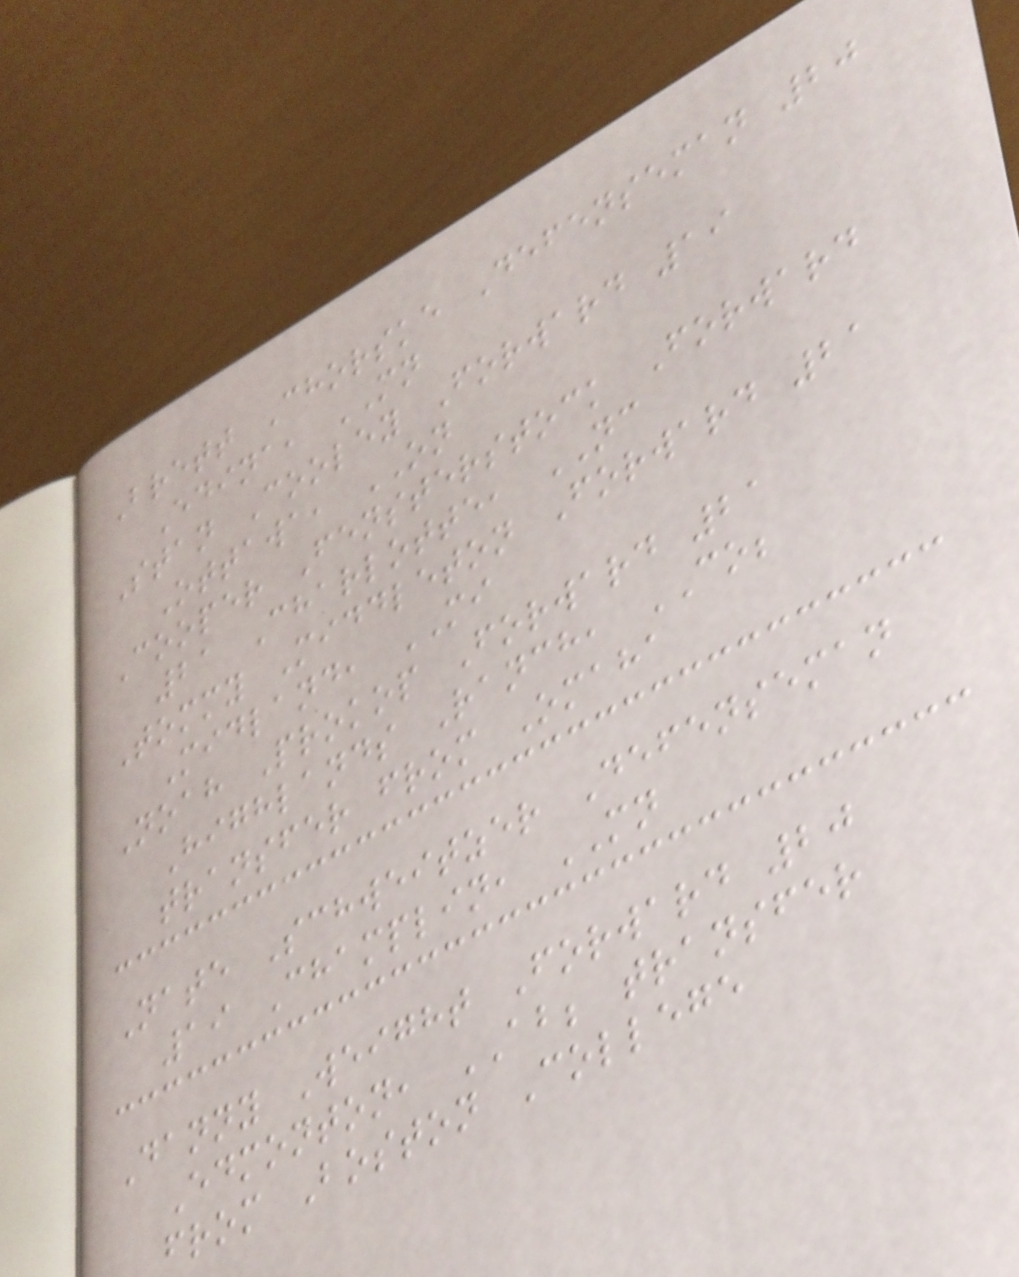Brett Chorske Defenseman 20
Edina, MN
Stan Cooley Forward 19
Ottawa, ON
Cooper Fensterstock Forward
21 Charlotte, NC
Tommy Middleton Forward 21
Midland, MI
Noah Prokop Forward 21
Highlands Ranch, CO;
transfer from Omaha
Nate Schweitzer Defenseman
19 Champlin, MN
Danny Weight Forward 20
Edmonton, AB; transfer
from Boston College
